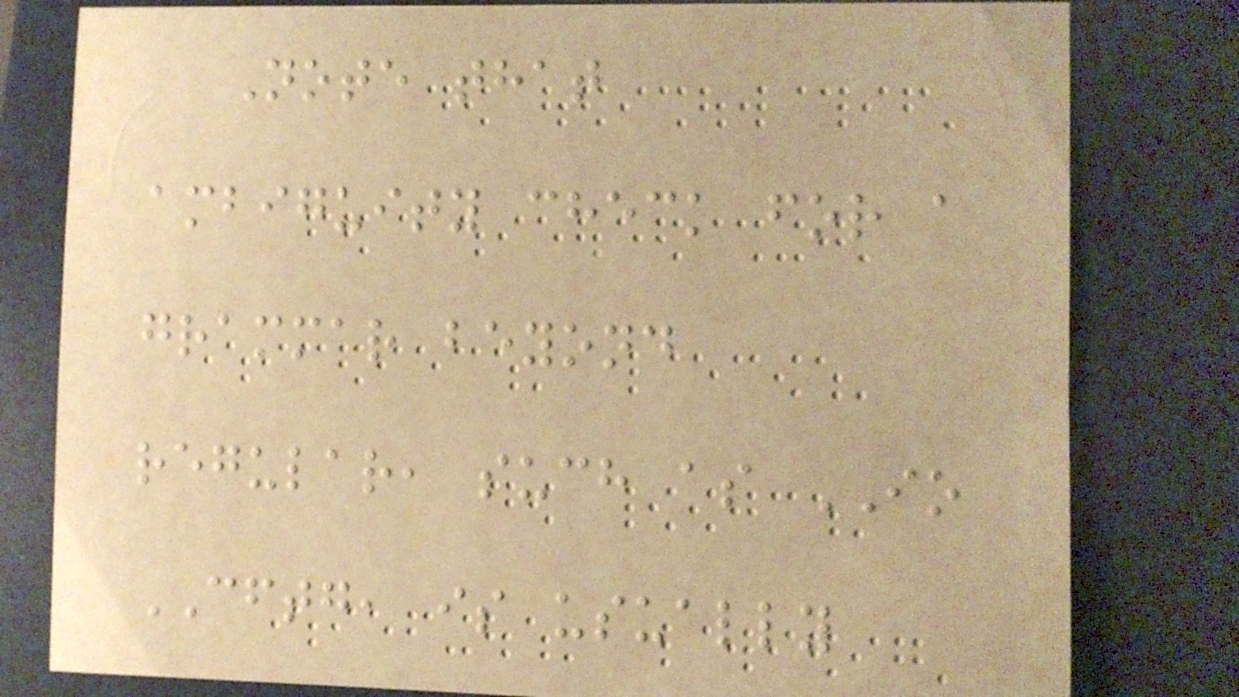Note that
ambiguity check for a
grammar beyond
regular, such as IO
CFTG, is usually
